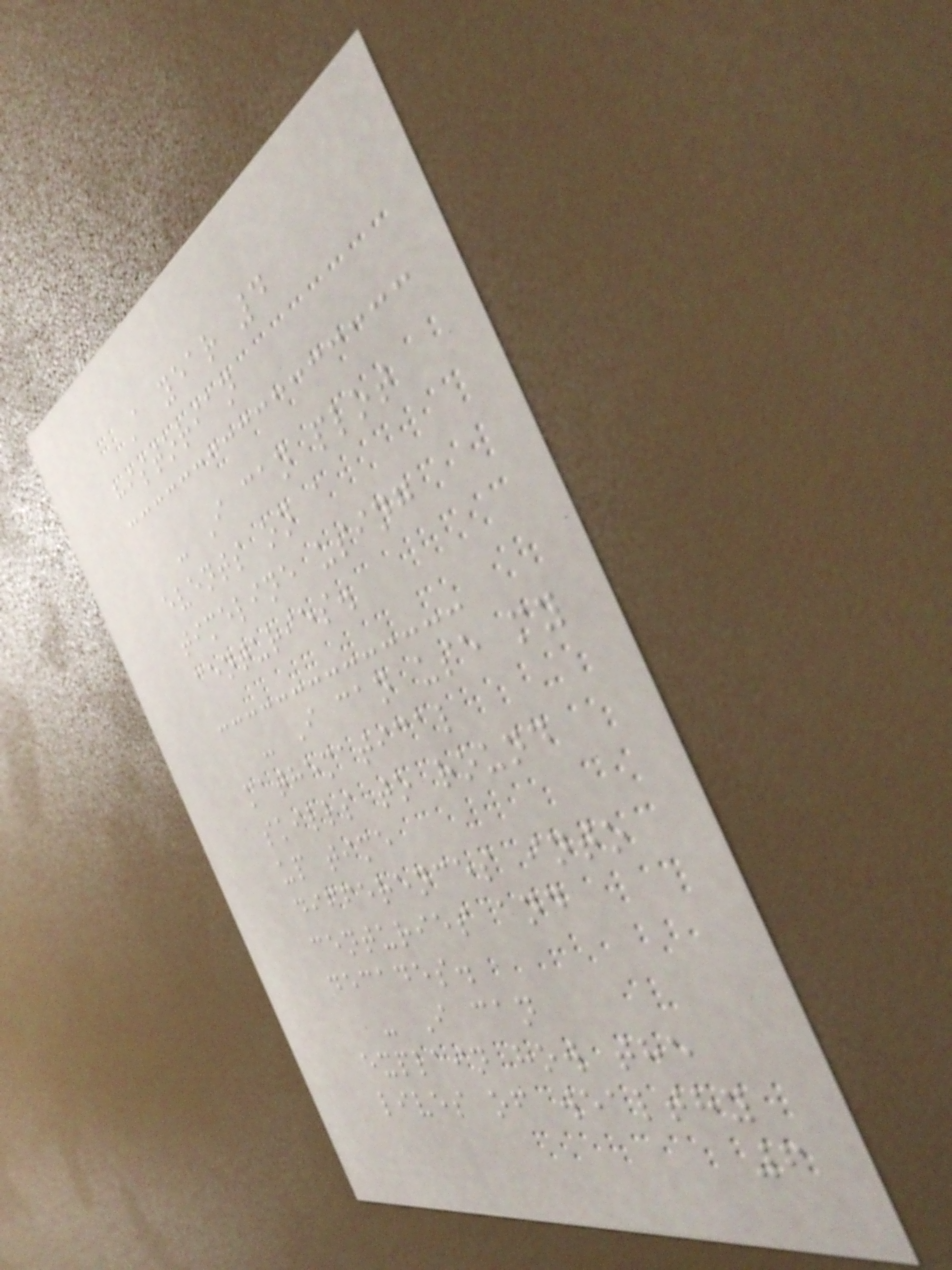A year 4
historian
- I can plot
events on a
timeline using
centuries.
- I can use my
mathematical
skills to round
up time
differences into
centuries and
decades.
- I can
explain how the
lives of wealthy
6
